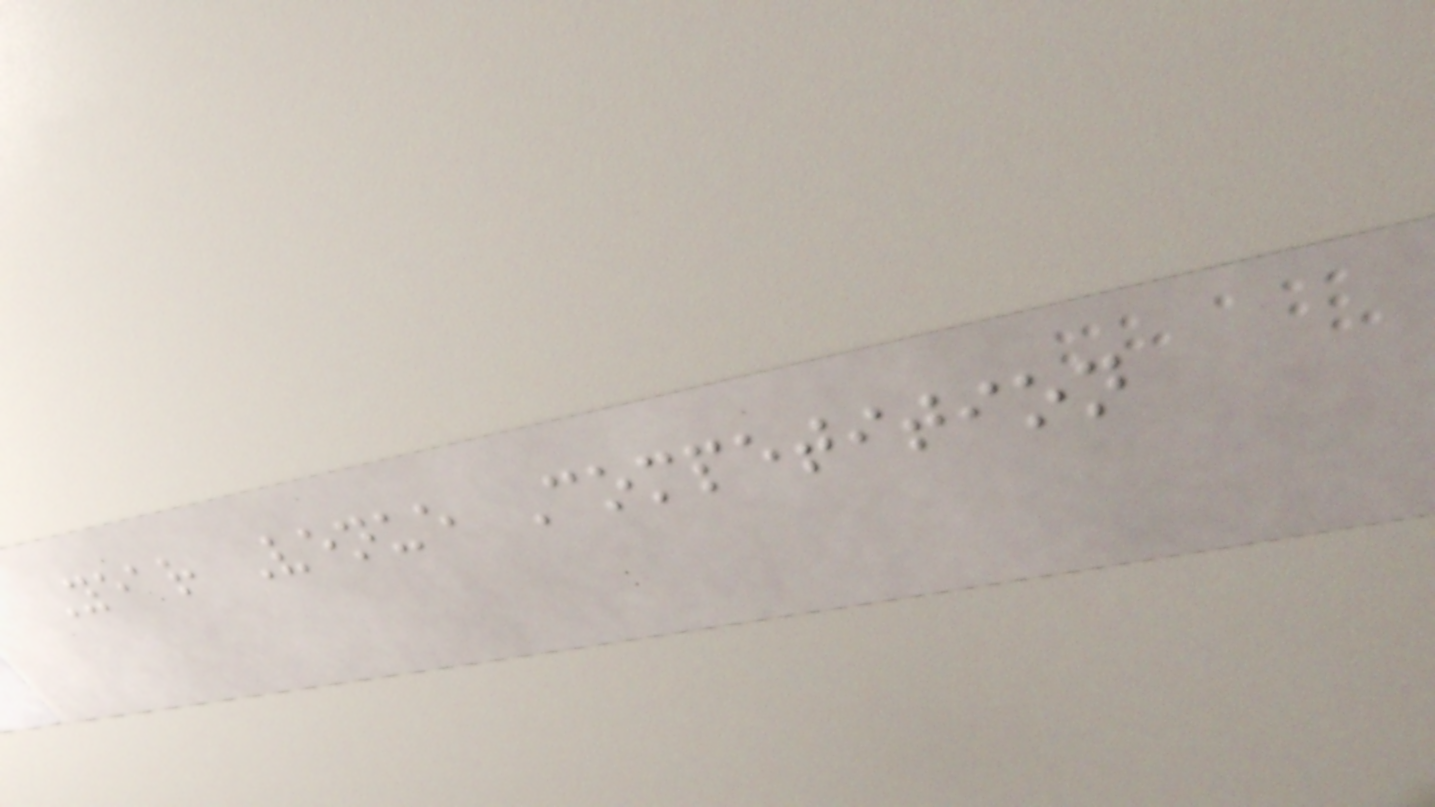Year Venue Competition
